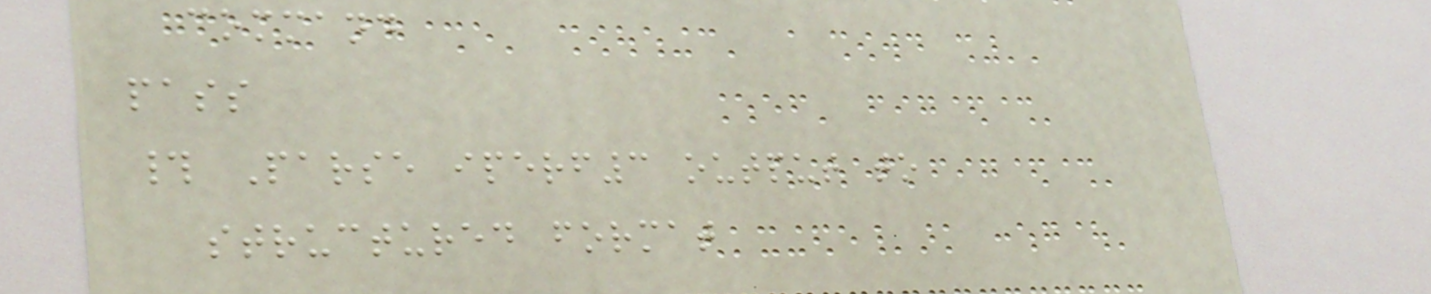command
pass
# Parse iperf3 output to
structured format
